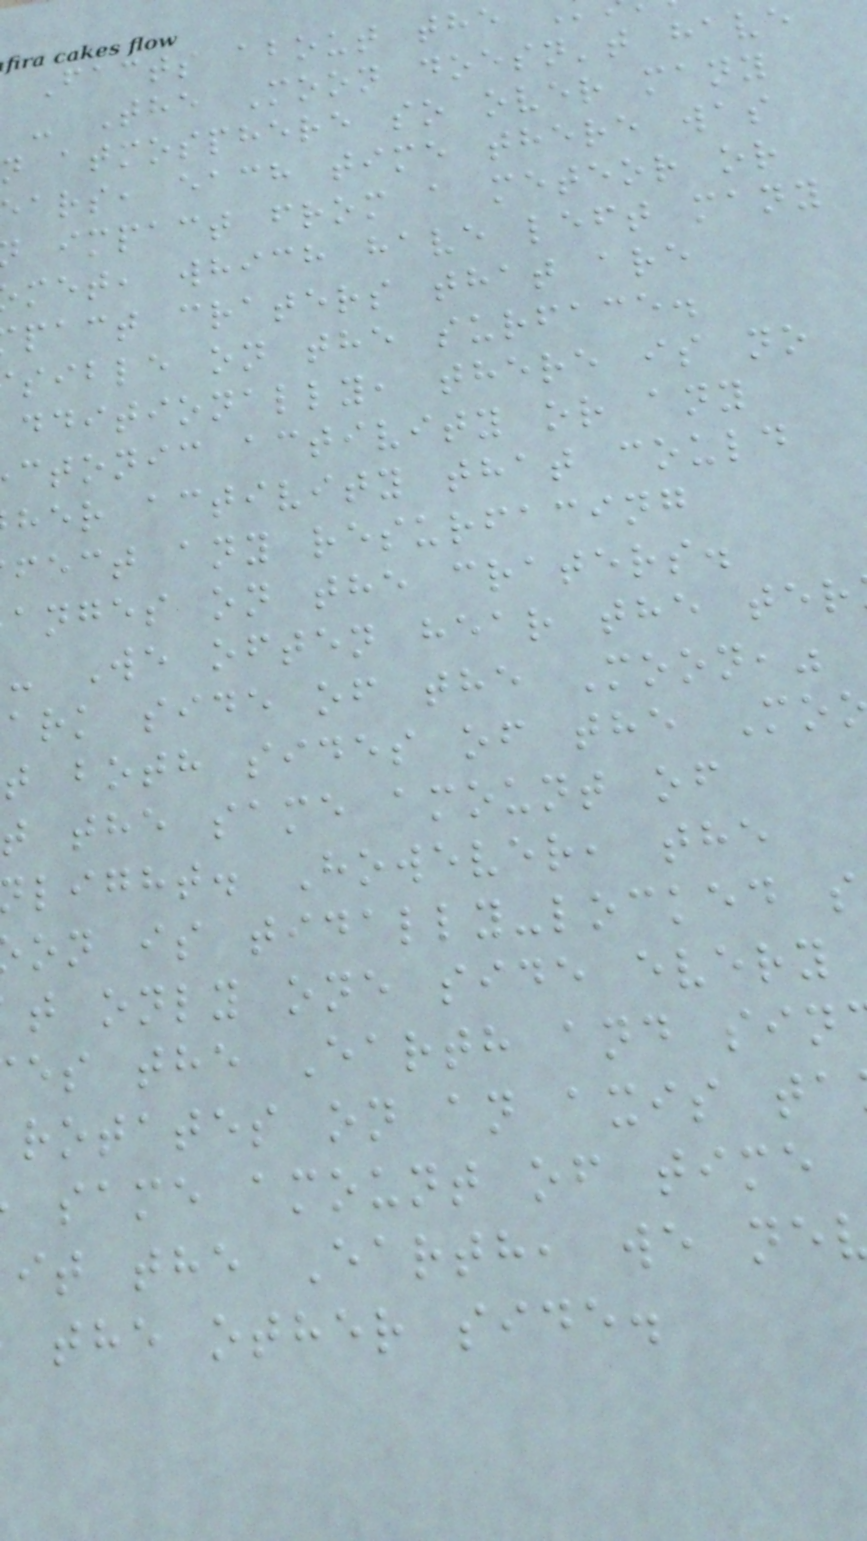Facts about the
- The Moon doesn't have
n atmosphere so over many
ars, each time there was
impact from a meteor or
met, which have left many
pact craters that are
sible on the surface.
dditionally, there is no
ctonic activity or any
her activity that could
fect any resurfacing
anges on the craters.
- We often hear the ter
ark side of the Moon,"
t both sides of the Mo
t the same amount of
light. However, the
on is tidally-locked s
t only one side every
es the Earth and sin
rotates on an axis ta
same amount of time
it the Earth, we ne
the other side.
